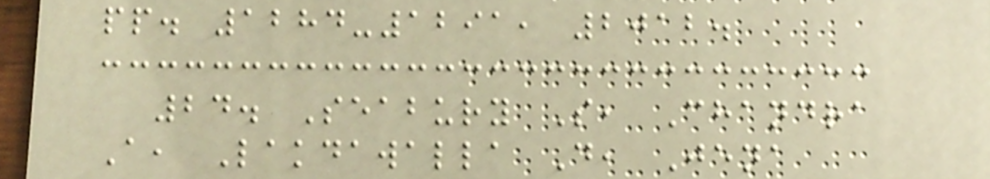pp. 1284-1291, 2012.
24. Seabury S, Chandra
A, Lakdawalla D, Jena
